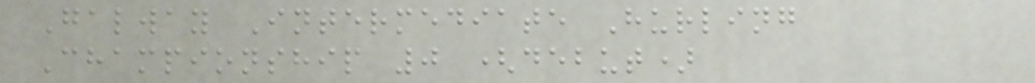Galway Intermediate Hurling
Championship 0 (debut)
